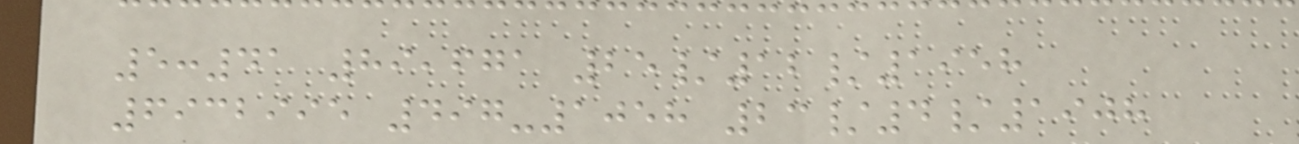5:41 89,671 25/12/1958
6932995 497-1058 23/4/1908
